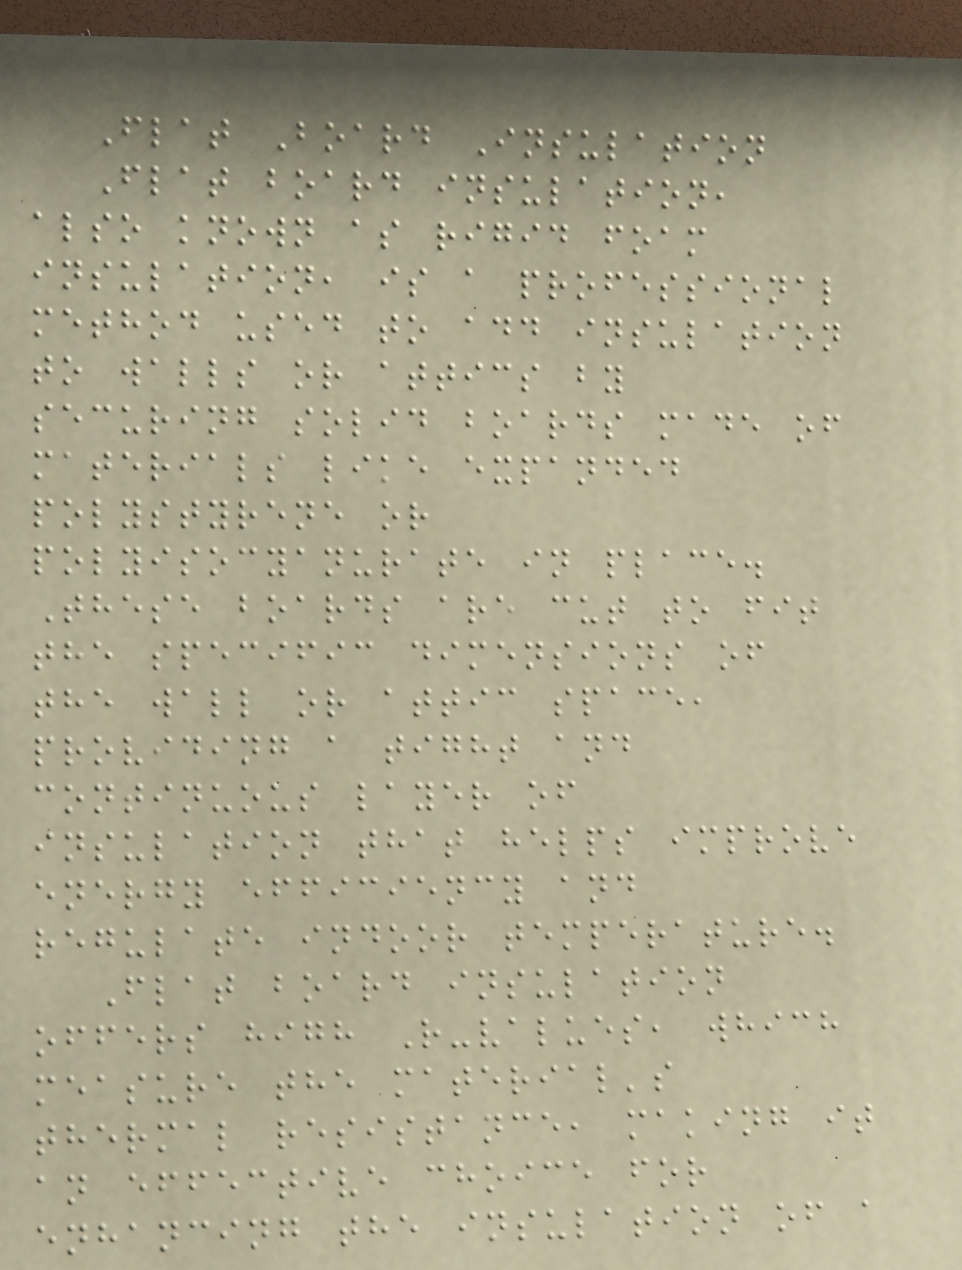Flat Board Insulation
Flat board insulation,
also known as rigid foam
insulation, is a professional
method used to add insulation
to walls or attics by
securing solid boards made of
materials like expanded
polystyrene or
polyisocyanurate in place.
These boards are cut to fit
the specific dimensions of
the wall or attic space,
providing a tight and
continuous layer of
insulation that helps improve
energy efficiency and
regulate indoor temperature.
Flat board insulation
offers high R-values, which
measure the material's
thermal resistance, making it
an effective choice for
enhancing the insulation of a
